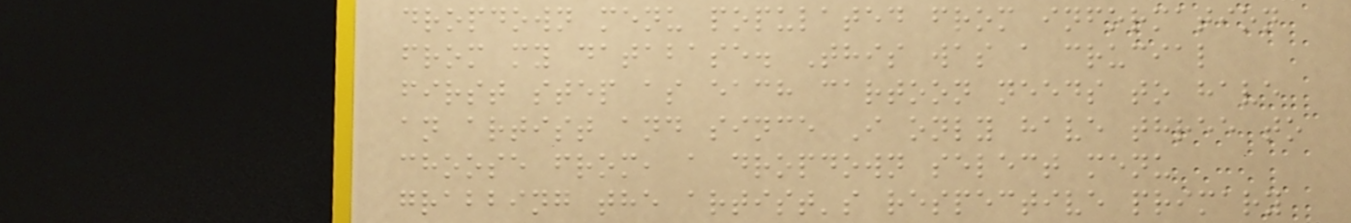dropdown menu populated from information
from my database. This was a crucial
first step as each cartoon needs to have
an artist and since I only have three to
choose from, a dropdown select menu
grabbing the artist's respective primary
